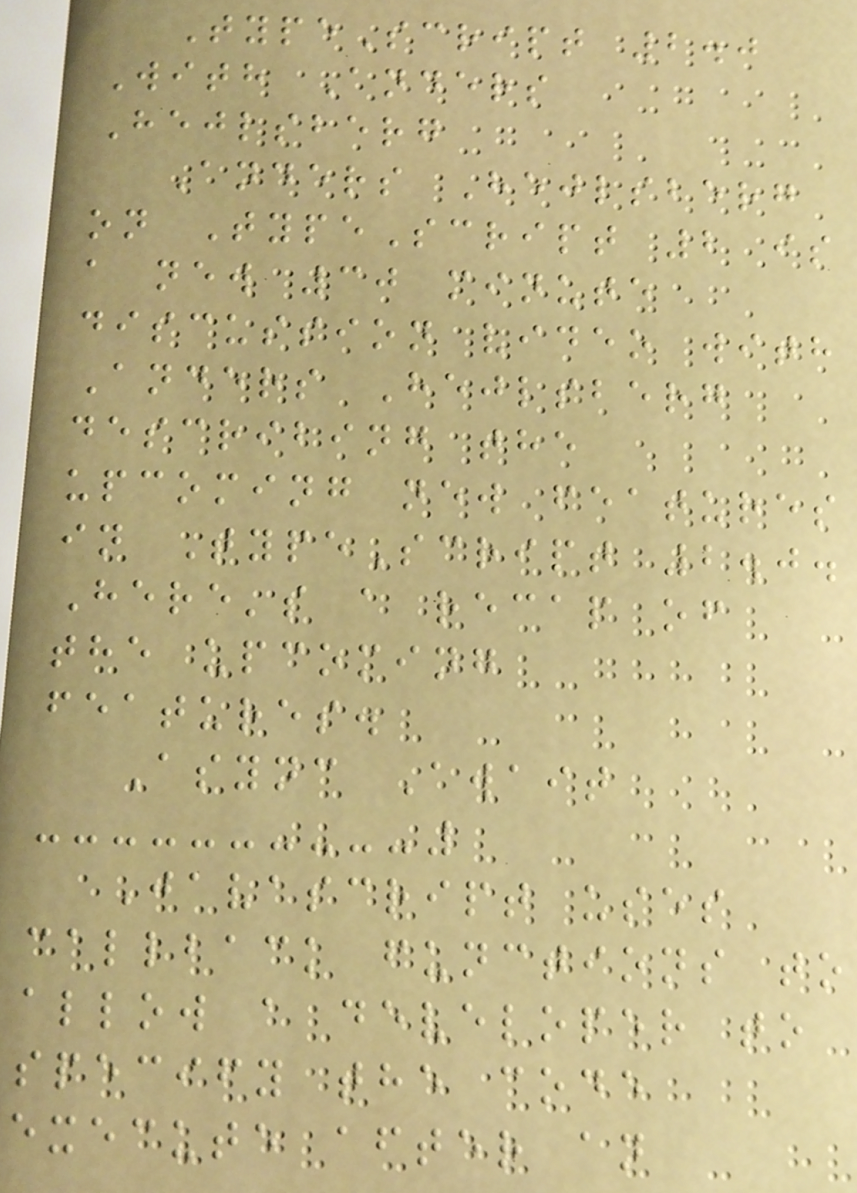TypeScript 2.0
With Anders
Hejlsberg
Anders Hejlsberg
on TypeScript 2 is
a new 30 minute
discussion video with
Anders Hejlsberg
describing the
upcoming new features
in TypeScript 2.0.
Here's a recap of
the upcoming
features.
Async Await
Javascript uses
callback functions to
allow a developer to
specify the code
execute after an
